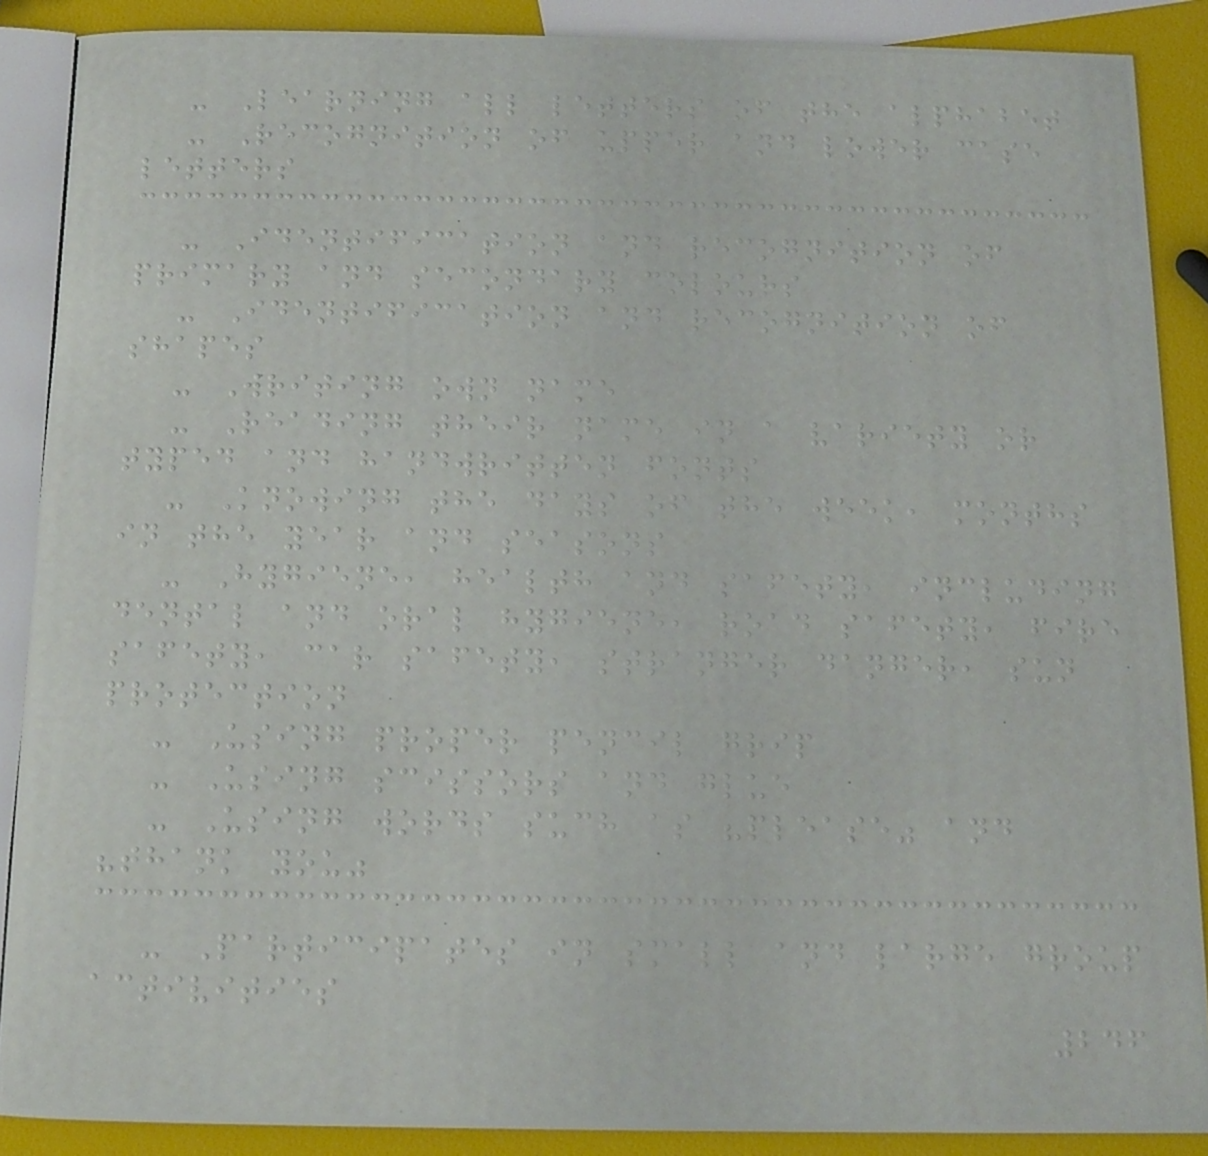- Learning all letters of the alphabet
- Recognition of upper and lower case
letters
- Identification and recognition of
primary and secondary colours
- Identification and recognition of
shapes
- Writing own name
- Reading their name in a variety or
typed and handwritten fonts
- Knowing the days of the week, months
in the year and seasons
- Hygiene, health and safety, including
dental and oral hygiene, road safety, fire
safety, car safety, stranger danger, sun
protection
- Using proper pencil grip
- Using scissors and glue
- Using words such as "please" and
"thank you"
- Participates in small and large group
activities
246
